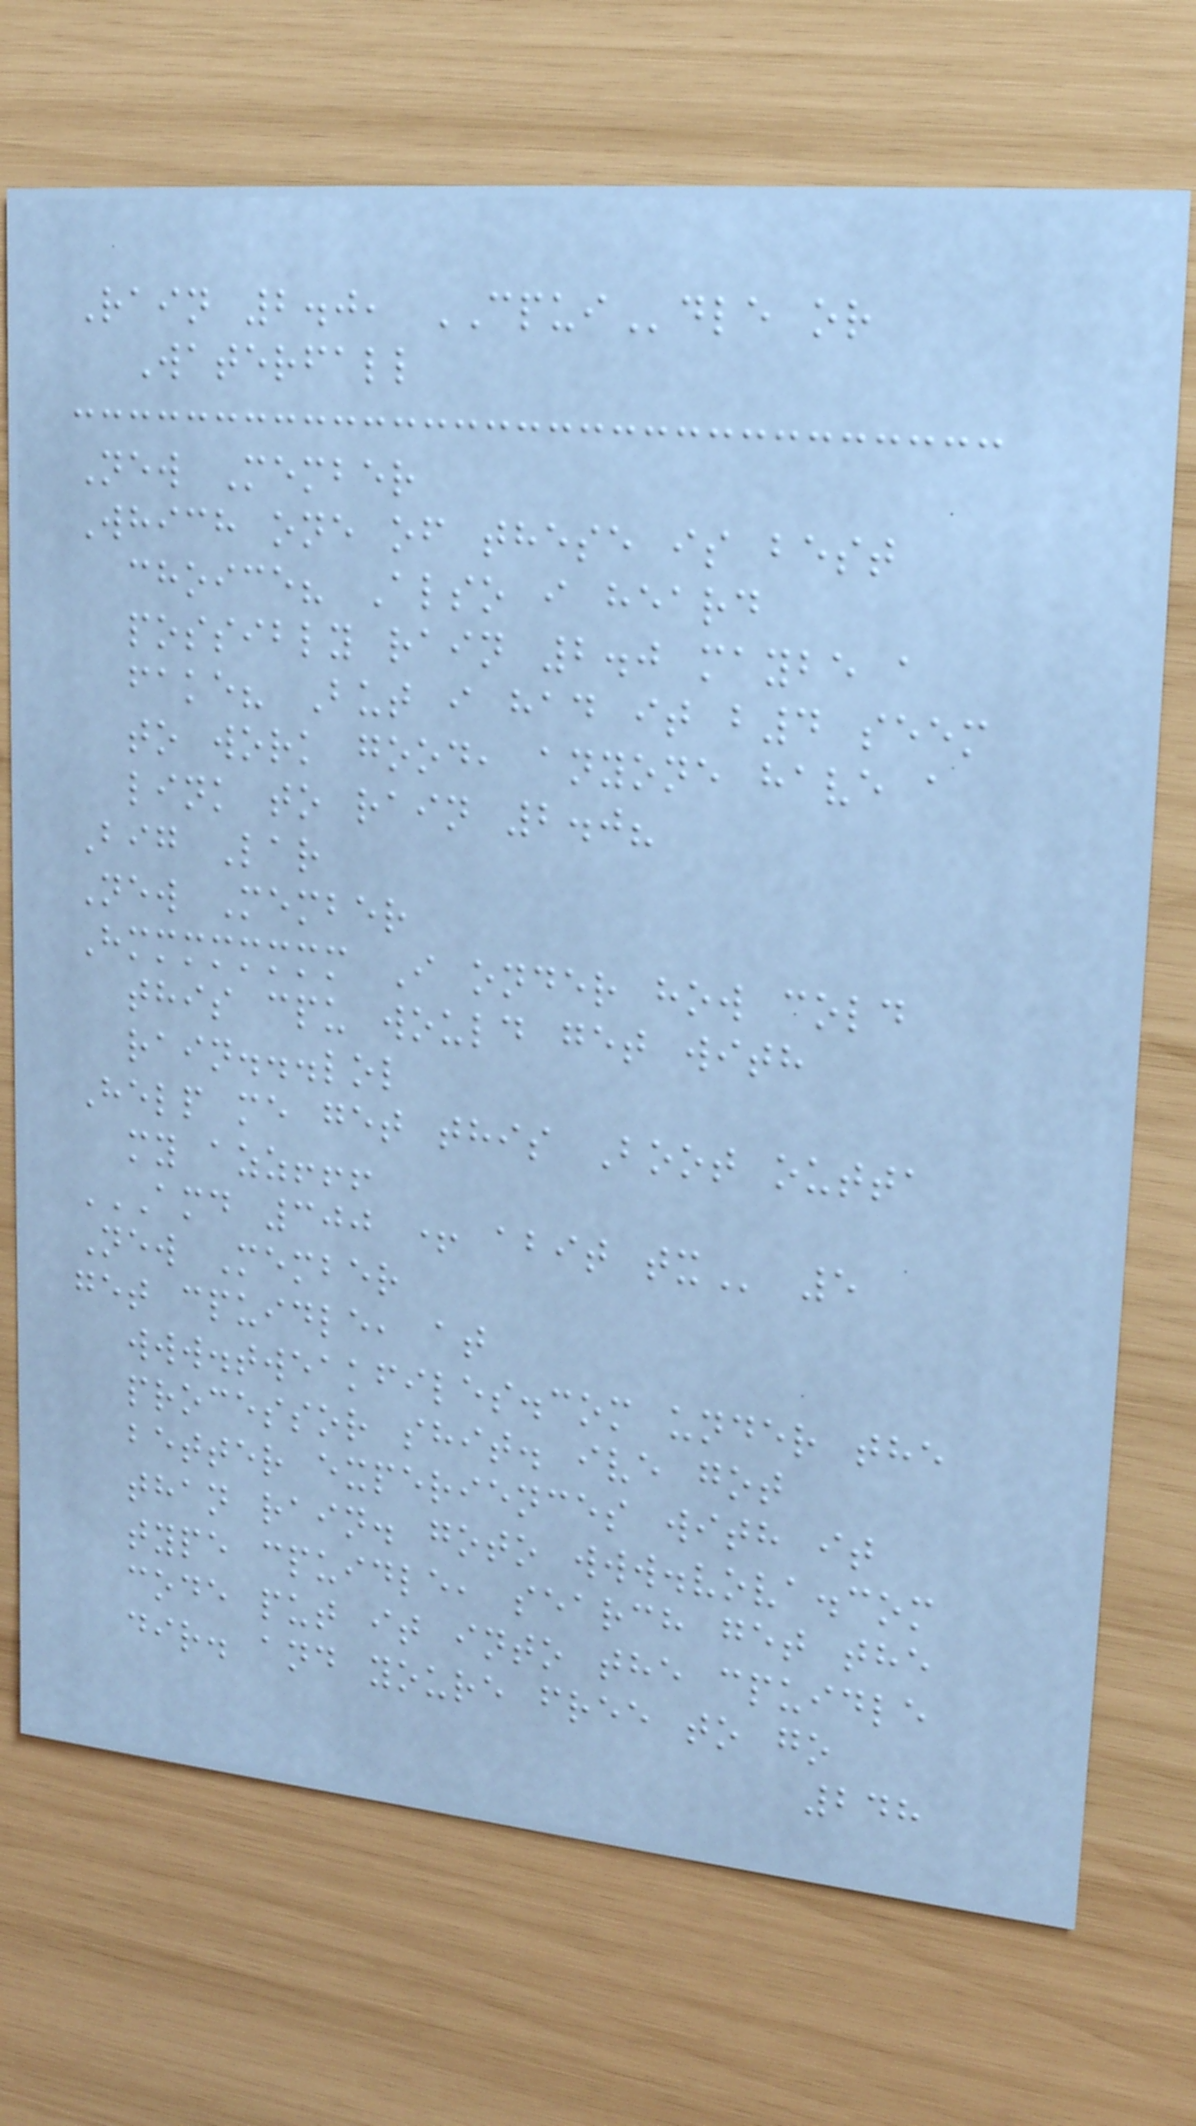Rain 2.0, CPUIdle or
Waterfall
New Member
Which one of these is best
choice? Also i heard
possibly rain 2.0 maybe a
fake? But i had it b4 seem
to work good, anyone have a
link to rain 2.0?
Big Lar
New Member
Hmmmmmmmm I onder how cold
this cpu would get with
rain...lol
Help me get this Boot outta
my azz!!!
AMD 300 + ABIT TX 5
New Member
get cpuidle, at
www.tweakfiles.com under the
processor shit. ive got
better experiences with it
than rain. goto www.vova.com
type cpuidle, search get the
code put it into the cpuidle
dir. and youre free to go
248
